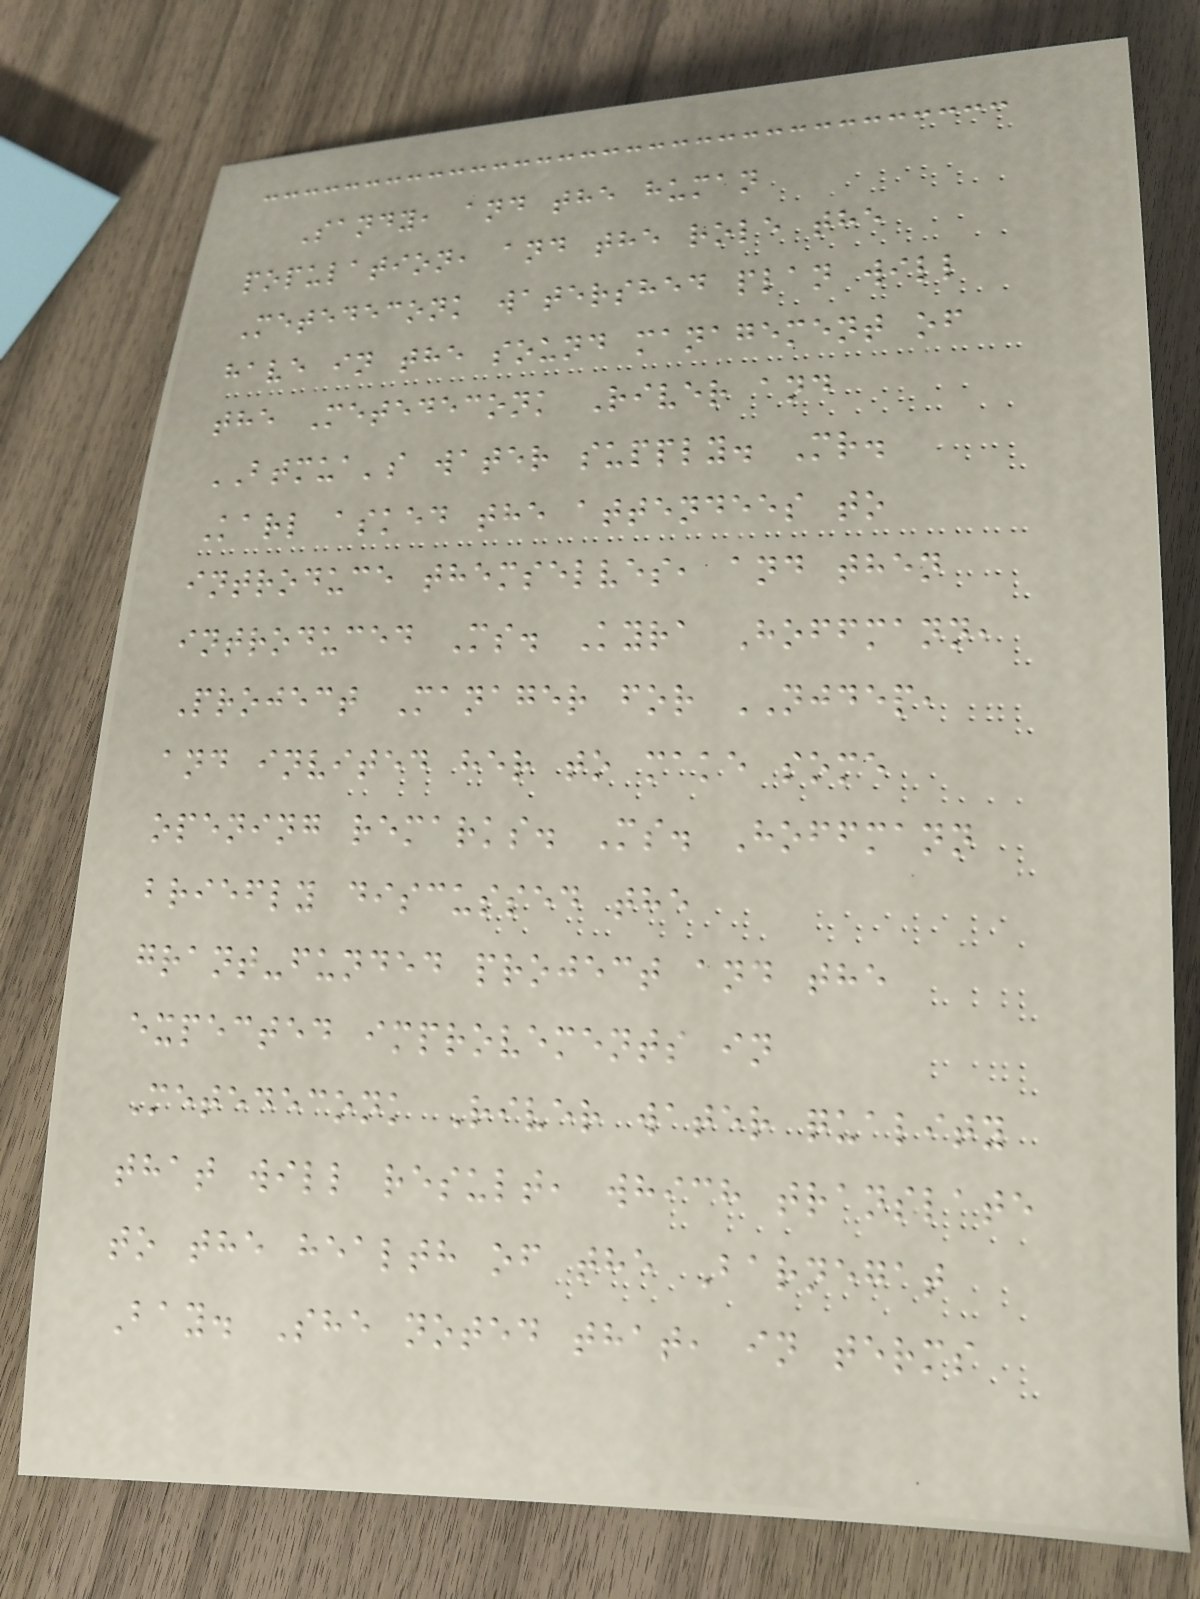Sandy, and the human
population, and the role the
Metedeconk watershed plan will
have in the sound management of
the Metedeconk River and
BTMUA's water supply. Mr.
Karl asked the attendees to
introduce themselves, and then
introduced Ms. Kyra Hoffmann,
Project Manager for NJDEP,
and invited her to make some
opening remarks. Ms. Hoffmann
briefly discussed the
grant-funded project and the
expected improvements in
Metedeconk River water quality
that will result, which translate
to the health of the Barnegat
Bay. She noted that, in terms
